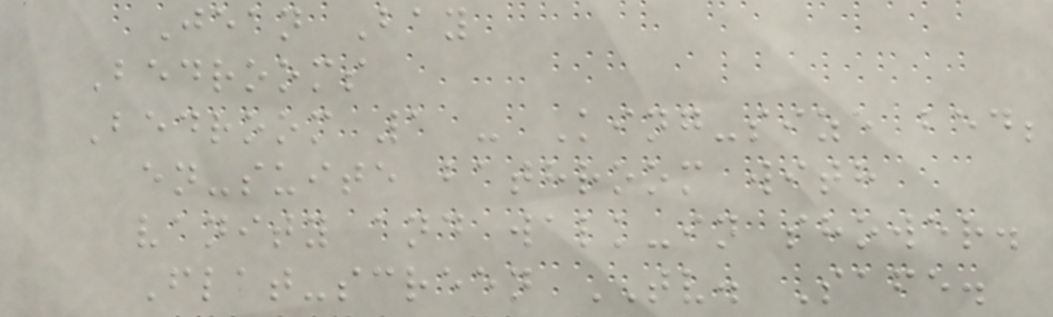Jean Bay
Bedrooms
Bedroom 1 - King-size bed;
en-suite bathroom with
vanity and walk-in shower.
Flat-screen TV. Safe.
